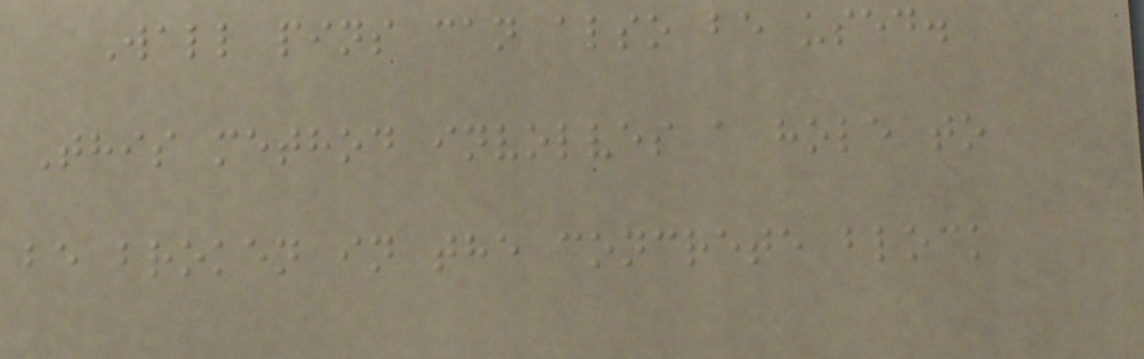Wall pins can also be used.
This method involves a hole to
be broken in the concrete block
